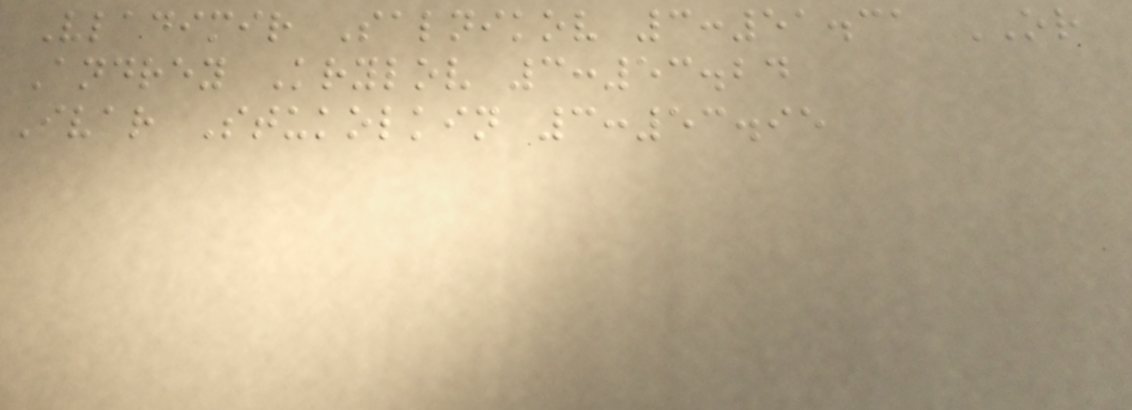Vladimir Salnikov 3:51.31 OR
Andrey Krylov 3:53.24
Ivar Stukolkin 3:53.95
